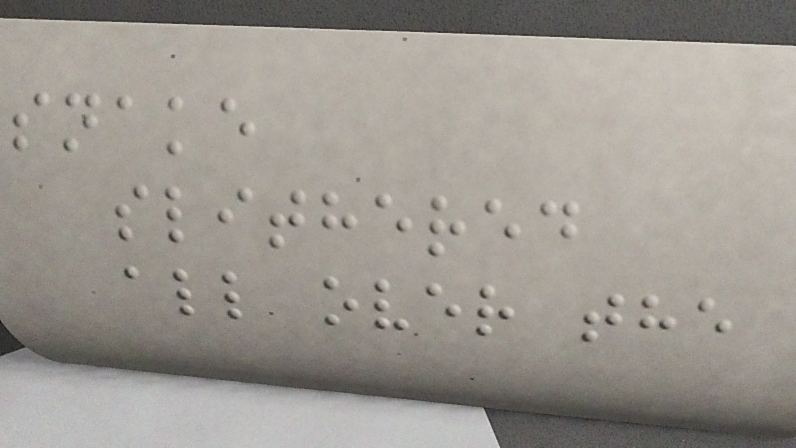snake
slithered
all over the
